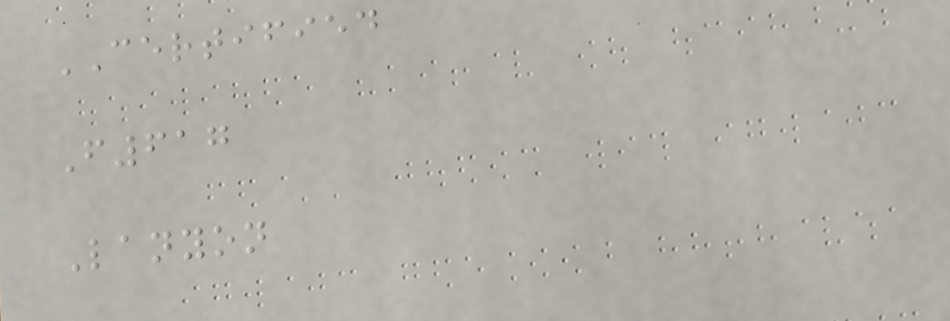CERTIFIED
F617
Lanyon
